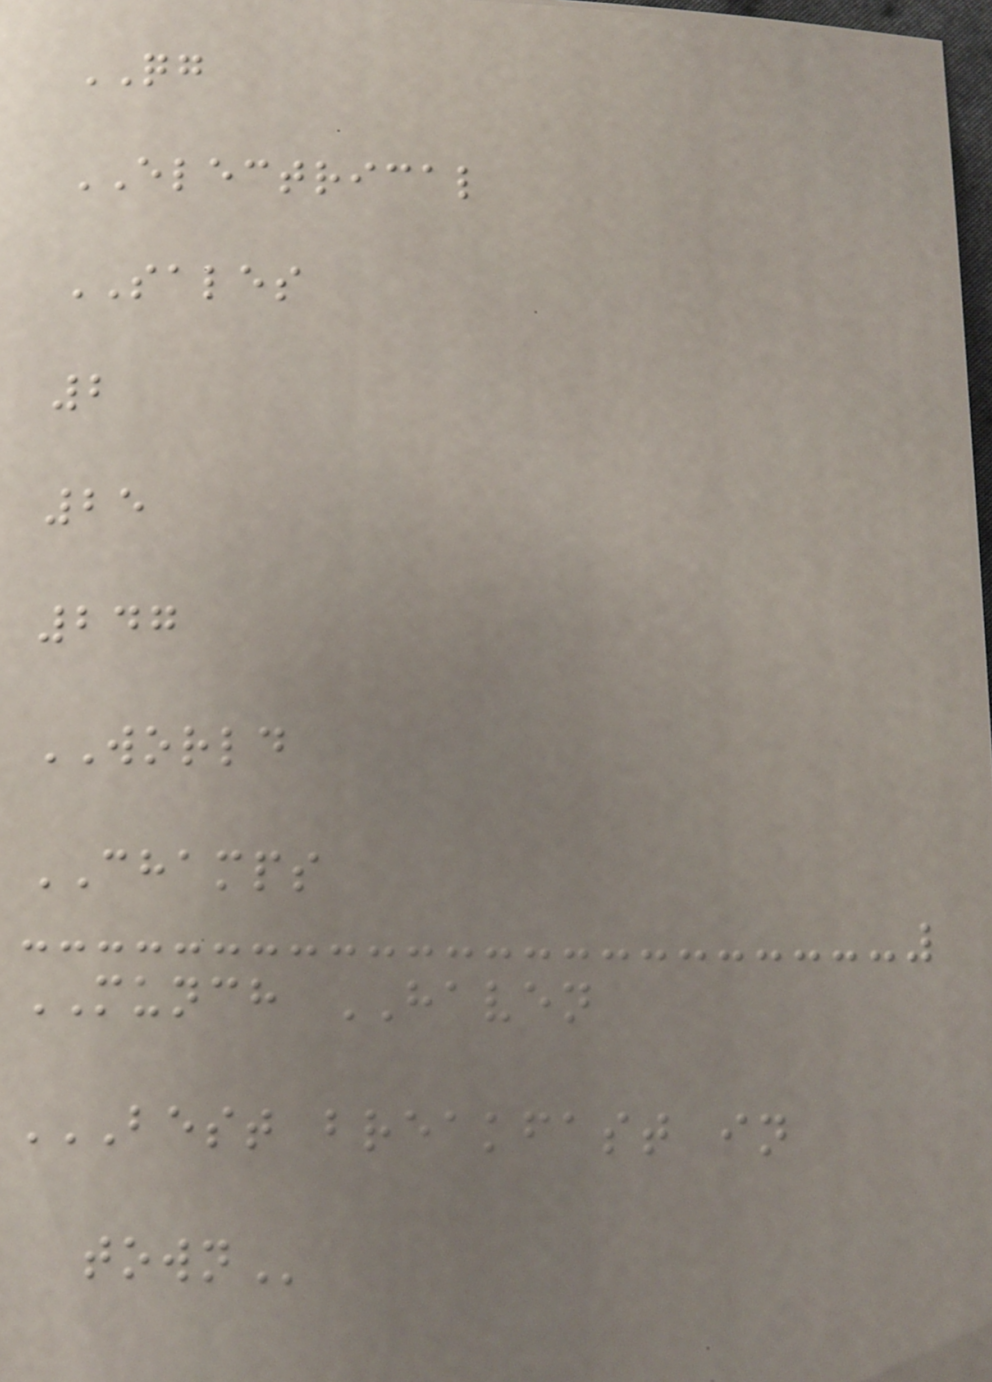QG
ELECTRICAL
SALES
2
25
247
WORLD
CHAMPS
MUNCH HAVEN
BEST BREAKFAST IN
TOWN
